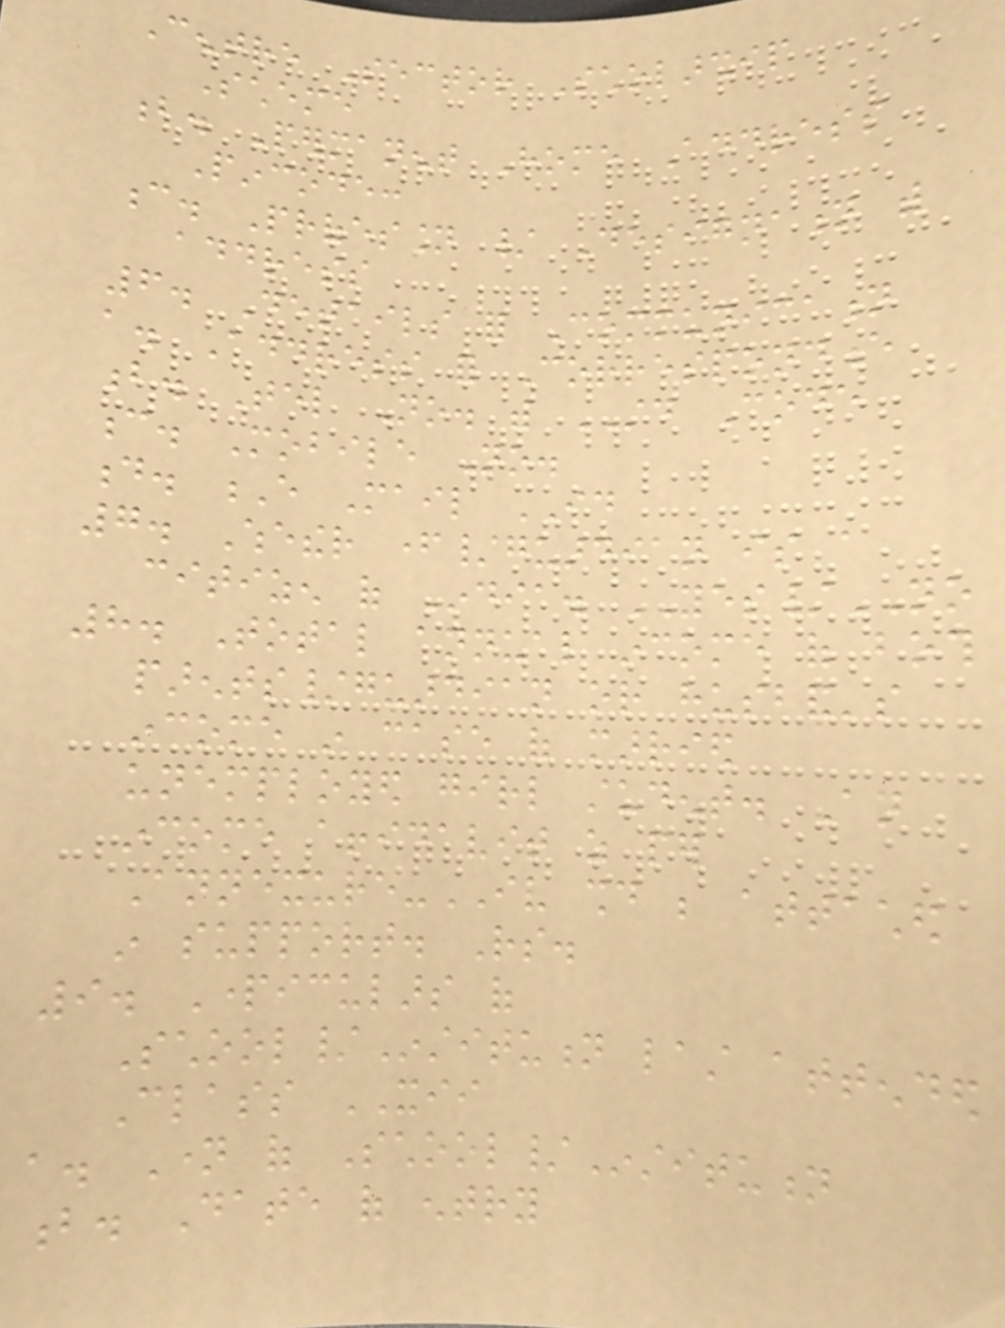Centre Sector Scholarship
Scheme
b. Permanent Home Address
Pincode:
c. Profession / Designation with
address
6. Details for Communication
a. Address for Correspondence
b. Tel No. with STD Code
c. Mobile No.
d. E Mail ID
7. Whether father/guardian is a
citizen of India. YES/NO
8. Total annual income of both
parents/guardian or husband's
income in case of married
unemployed girl student. An
income affidavit as per
Annexure-IV should be attached
in support. Rs.
9. Particulars of
School/Institution last attended
Class XII
a. Name of School/Institution
b. Date of entry
